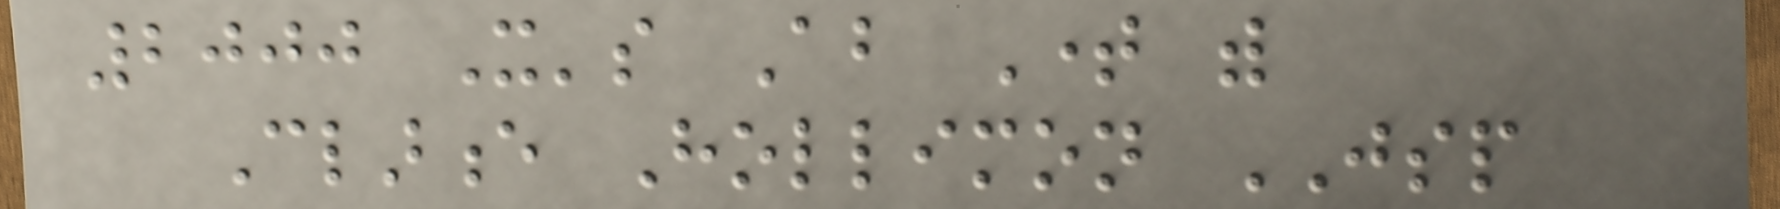2000 It's About Time with
Clarence Hollimon JSP
